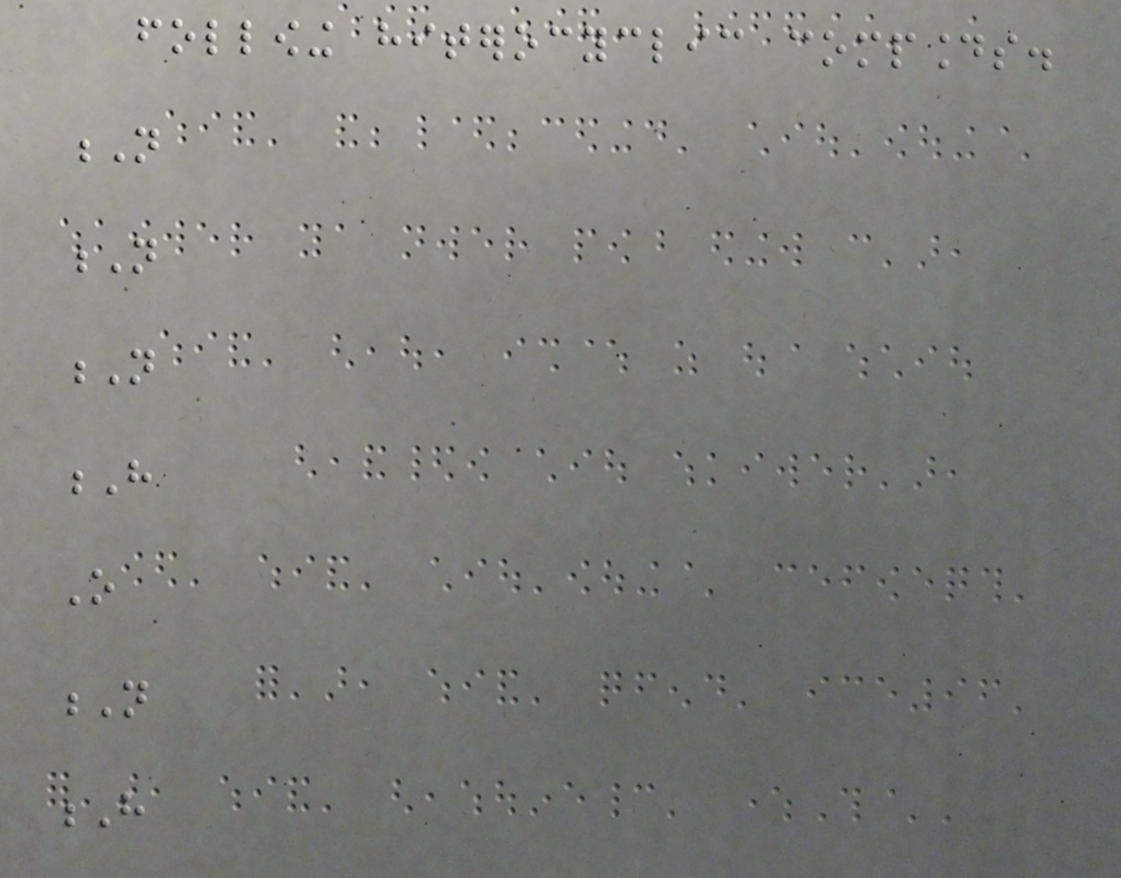following hiterocyclic compounds.
N
N
N
H
O
N
H
